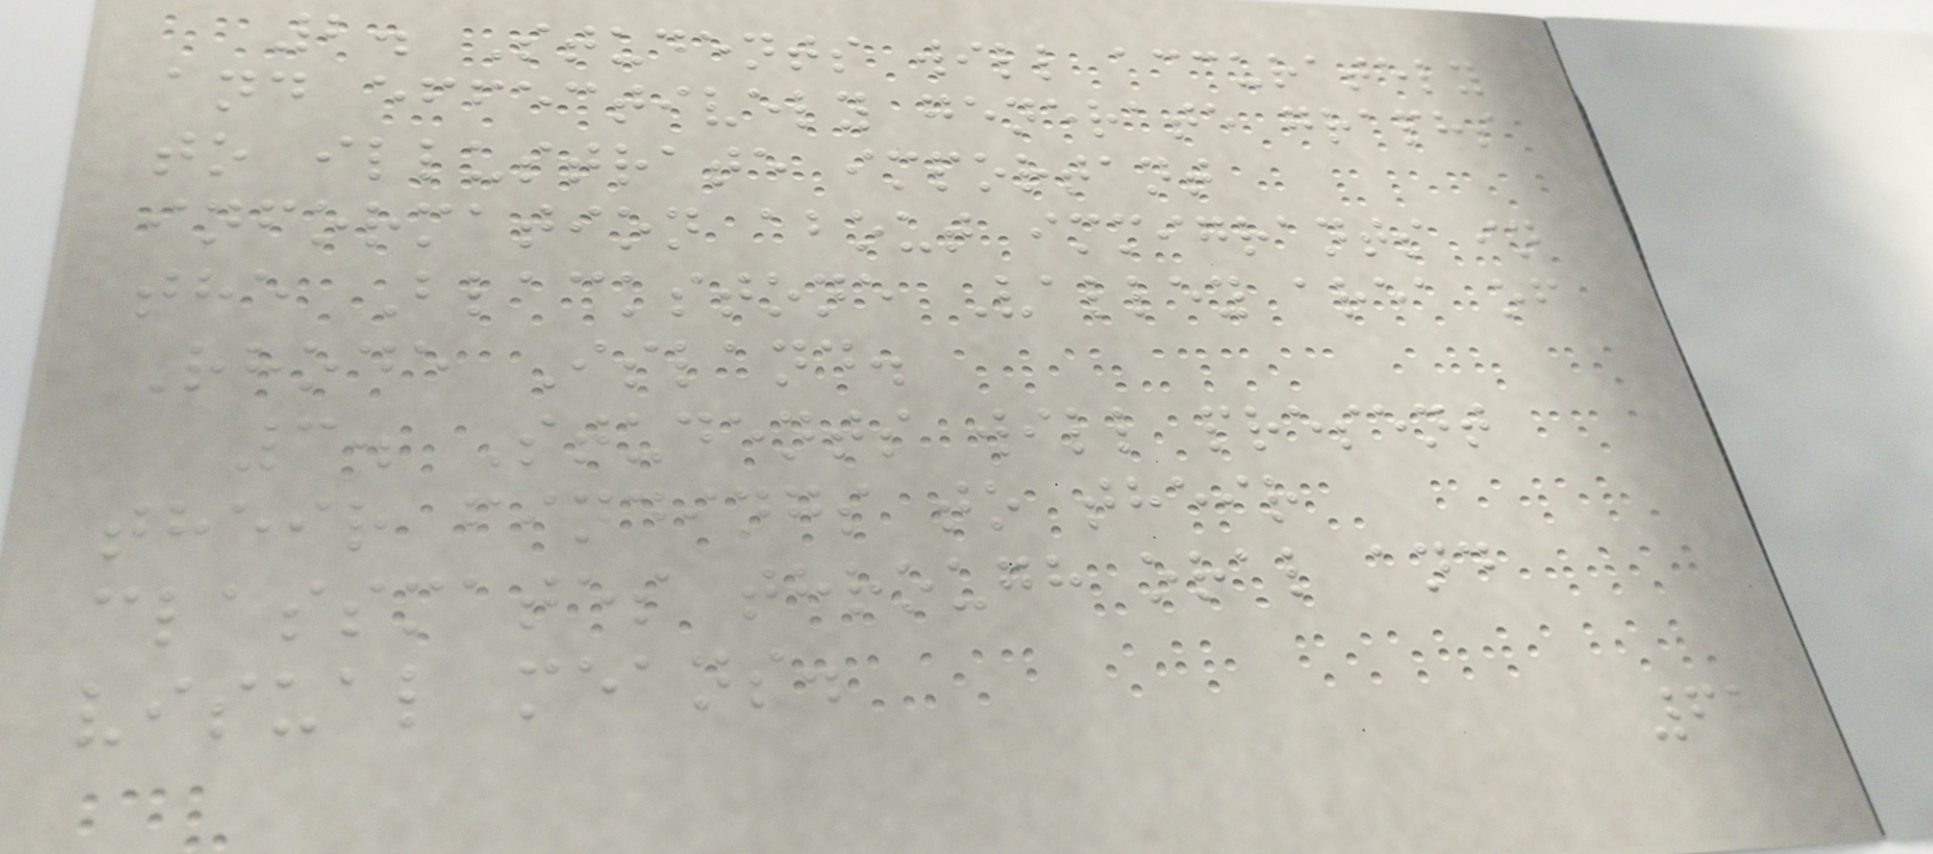2. Students will accurately
and effectively generate graphs
to illustrate important
information about immigrants in
the Blackstone Valley area of
Rhode Island.
3. Students will present
their findings to their
classmates through oral and
visual means.
61
